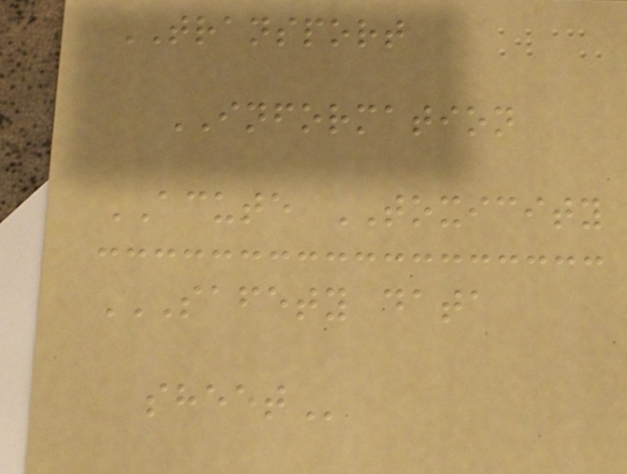TRANSPORT
INFORMATION
ACUTE TOXICITY
SAFETY DATA
SHEET
